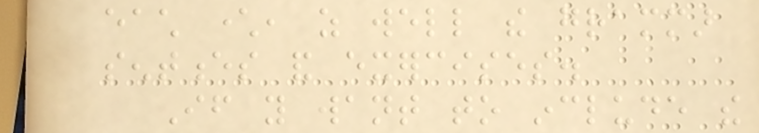each character, as well the grammar
sentences and exercises.
If you want to include the
